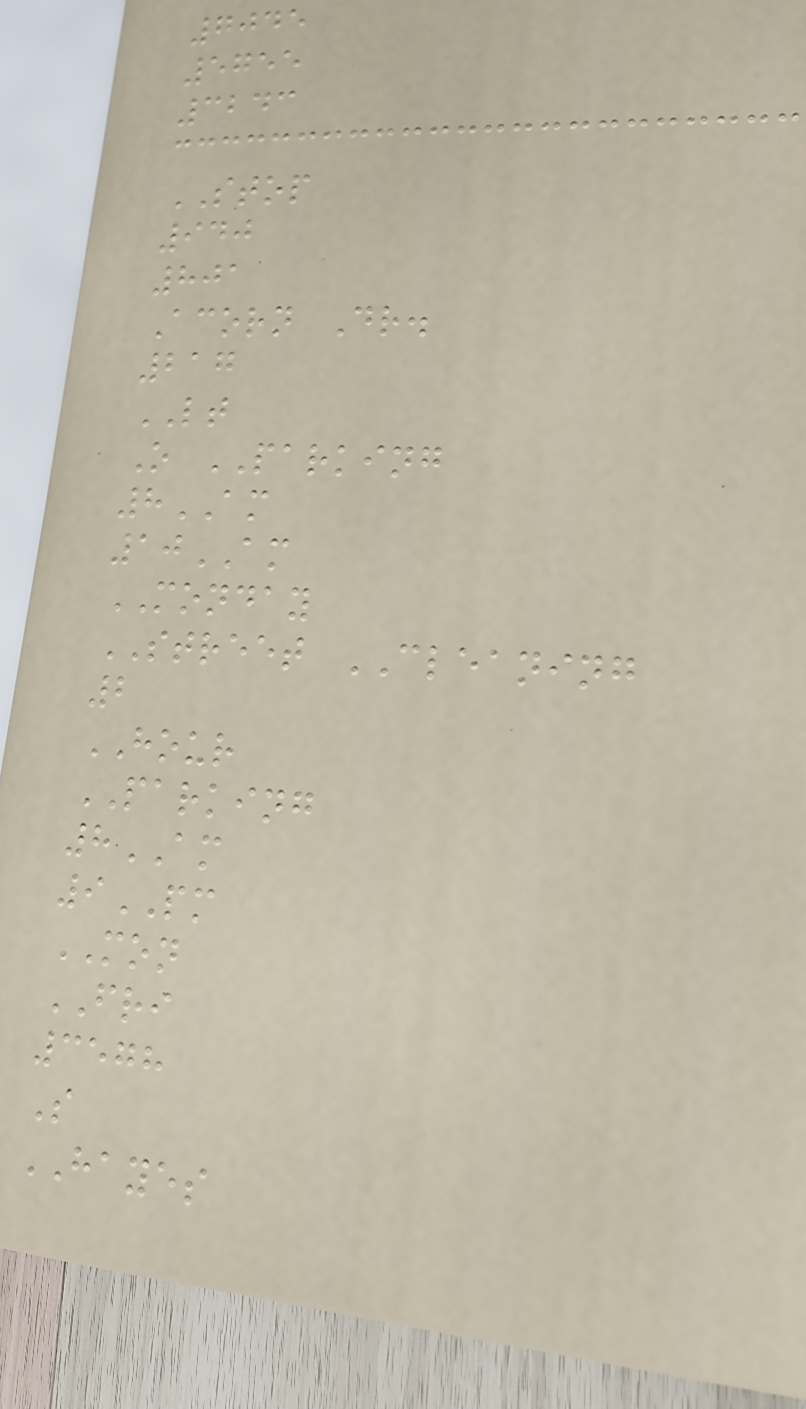7045
5755
3243
STOP
940
801
Acorn Dr.
217
LT
O PARKING
8AM
10AM
MONDAY
STREET CLEANING
2
HOUR
PARKING
8AM
9PM
MON
FRI
3578
S
HAYES
